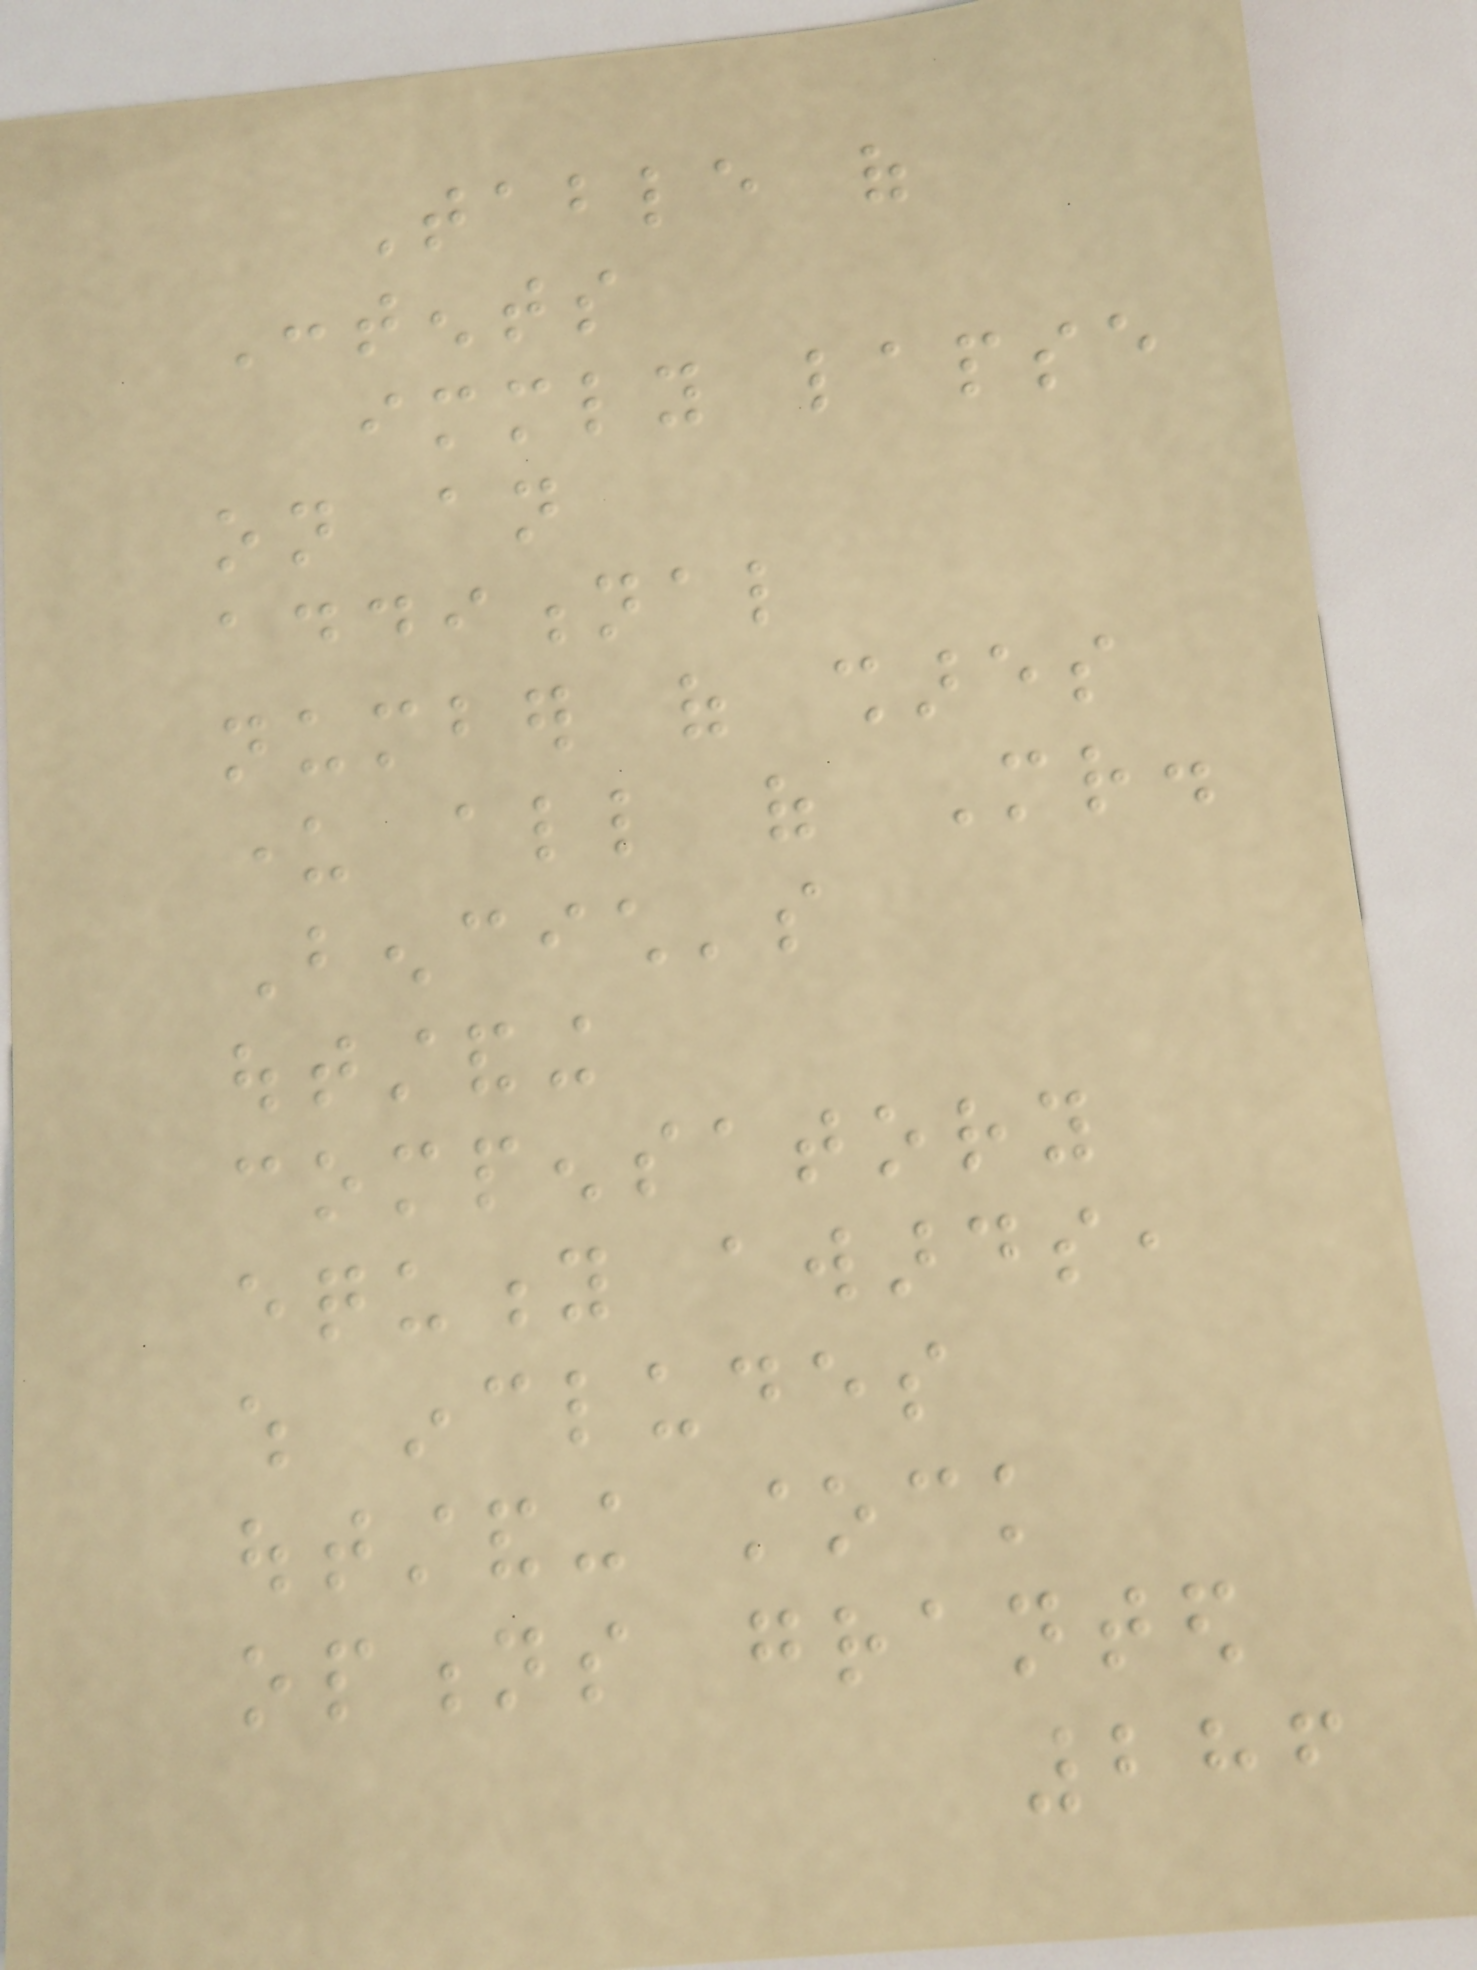Table of
Contents
immediately lapse
on an
additional
number of shares
under all of Mr.
Bencich's
outstanding
compensatory
equity awards,
which includes
outstanding stock
options granted
286
